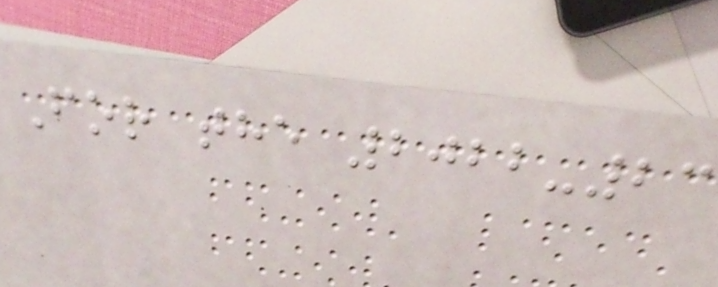For the 2022-23
